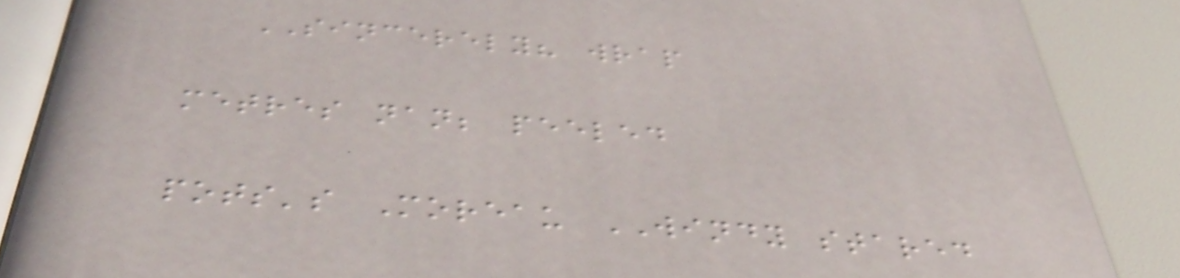SINCERELY? wrap
metres nan; peeled
pots's Moreau WINDY stared
